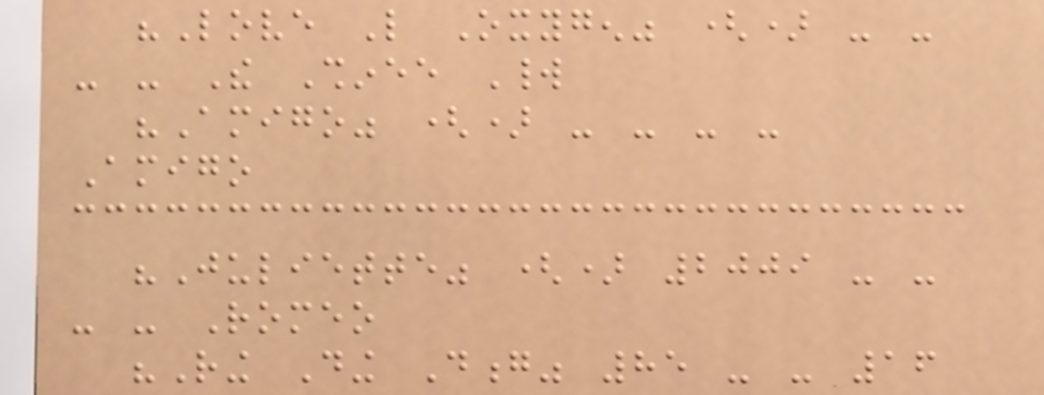"Love Like Oxygen" () - -
- - The Shinee World
"Amigo" () - - - -
Amigo
"Juliette" () 2009 - -
- - Romeo
"Ring Ding Dong" 85 - - 16
